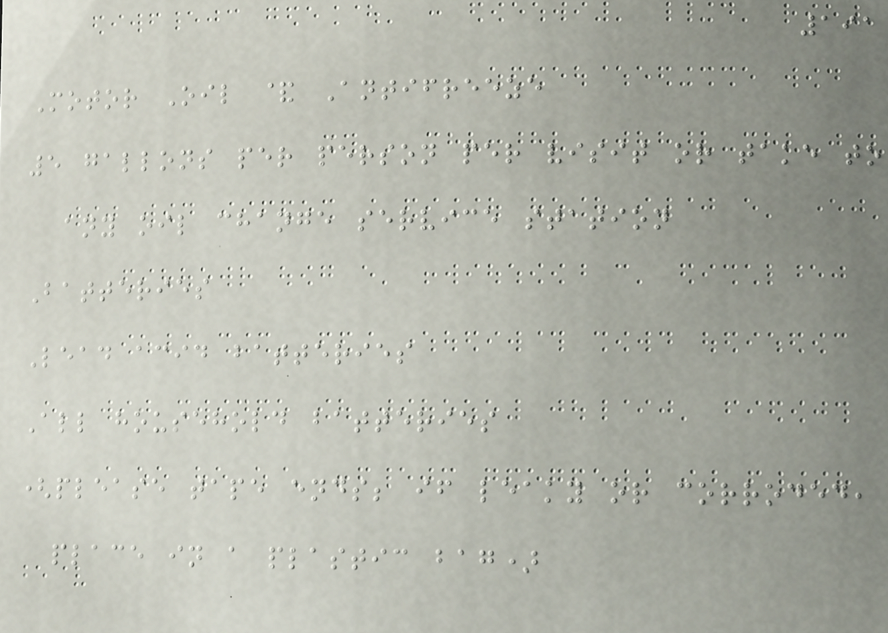191
Motor Oil & Antifreeze
5 gallons per person per visit or take to
any oil change service station
Batteries
Lead acid batteries
All household batteries
(please tape ends; if leaky or corroded,
place in a plastic bag)
